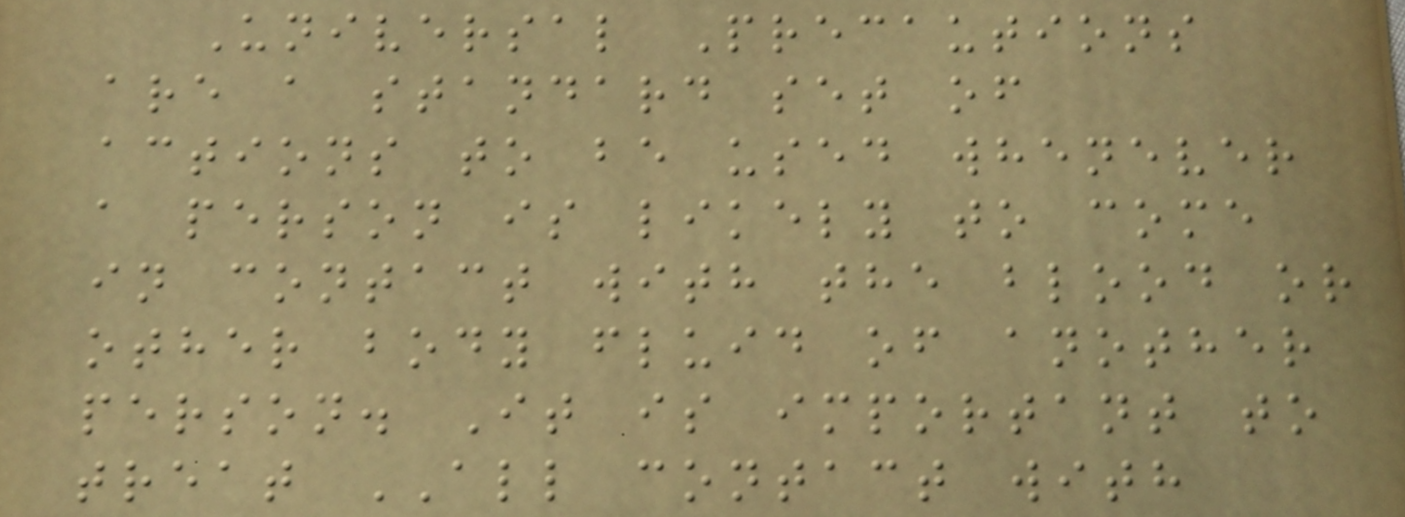Universal Precautions
are a standard set of
actions to be used whenever
a person is likely to come
in contact with the blood or
other body fluid of another
person. It is important to
treat ALL contact with
